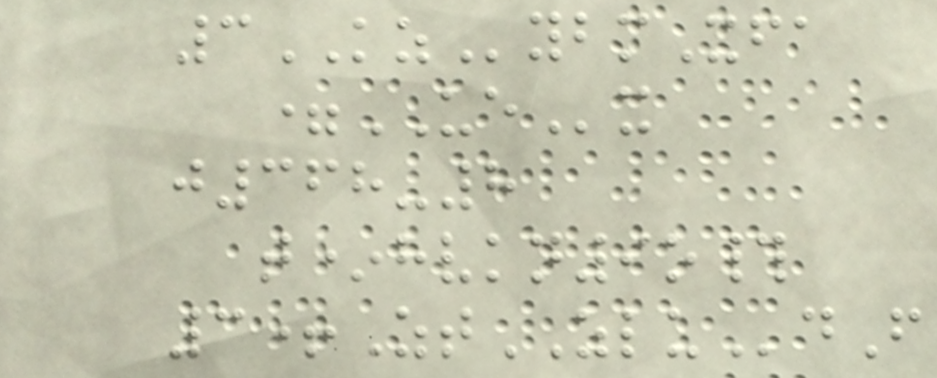3KZybmXfa
=UEx
j368-8
t*hvkn9o#
3+ZtZLUdF
